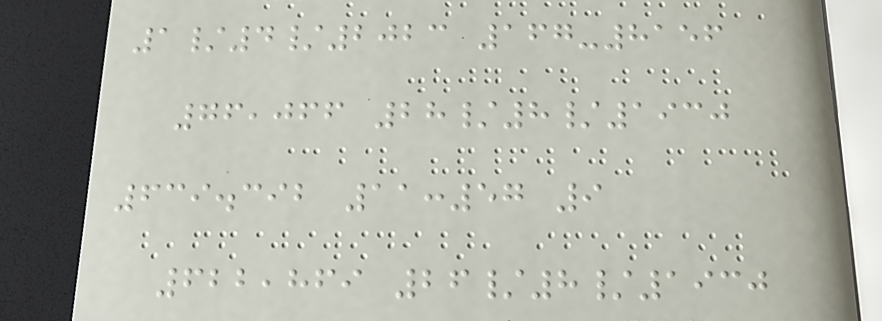1/4/2023 167-8156
76,066 28/8/1930
639.392 11:57 9
622,869 26/8/1930
